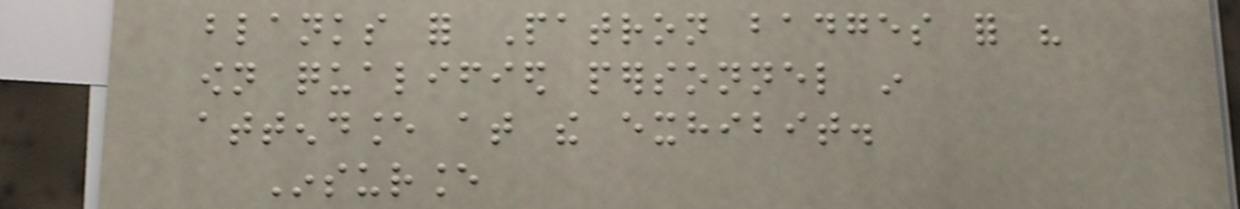blanks for Patron badges for his
own qualified personnel in
attendance at the exhibit.
Insurance
